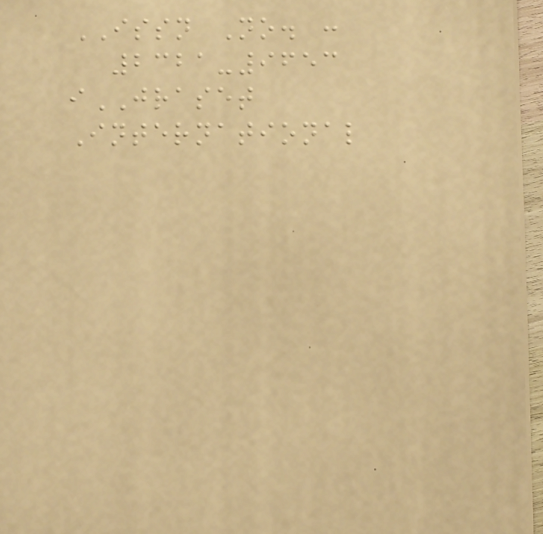ISSN No. :
2321-9653
iJRASET
International
